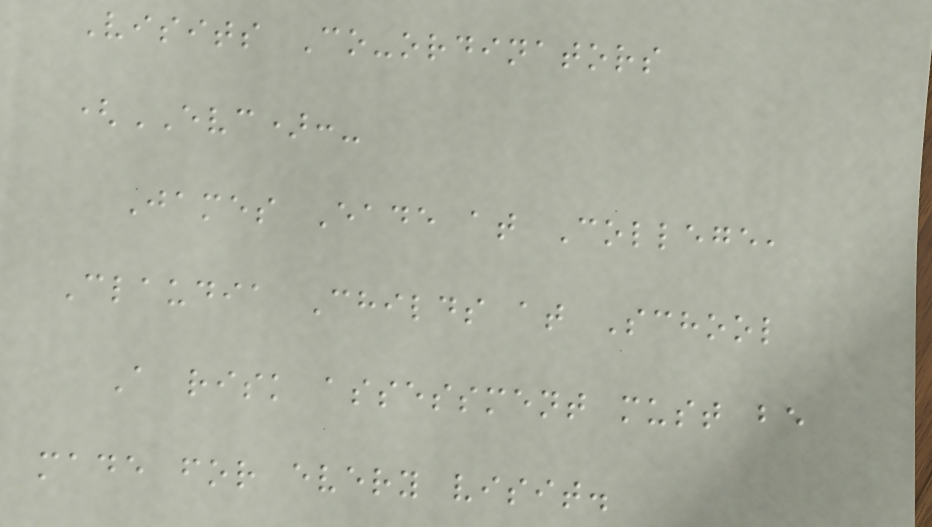Visits Co-ordinators
(EVC):-
James Eade at College,
Claudia Childs at School
A risk assessment must be
made for every visit.
